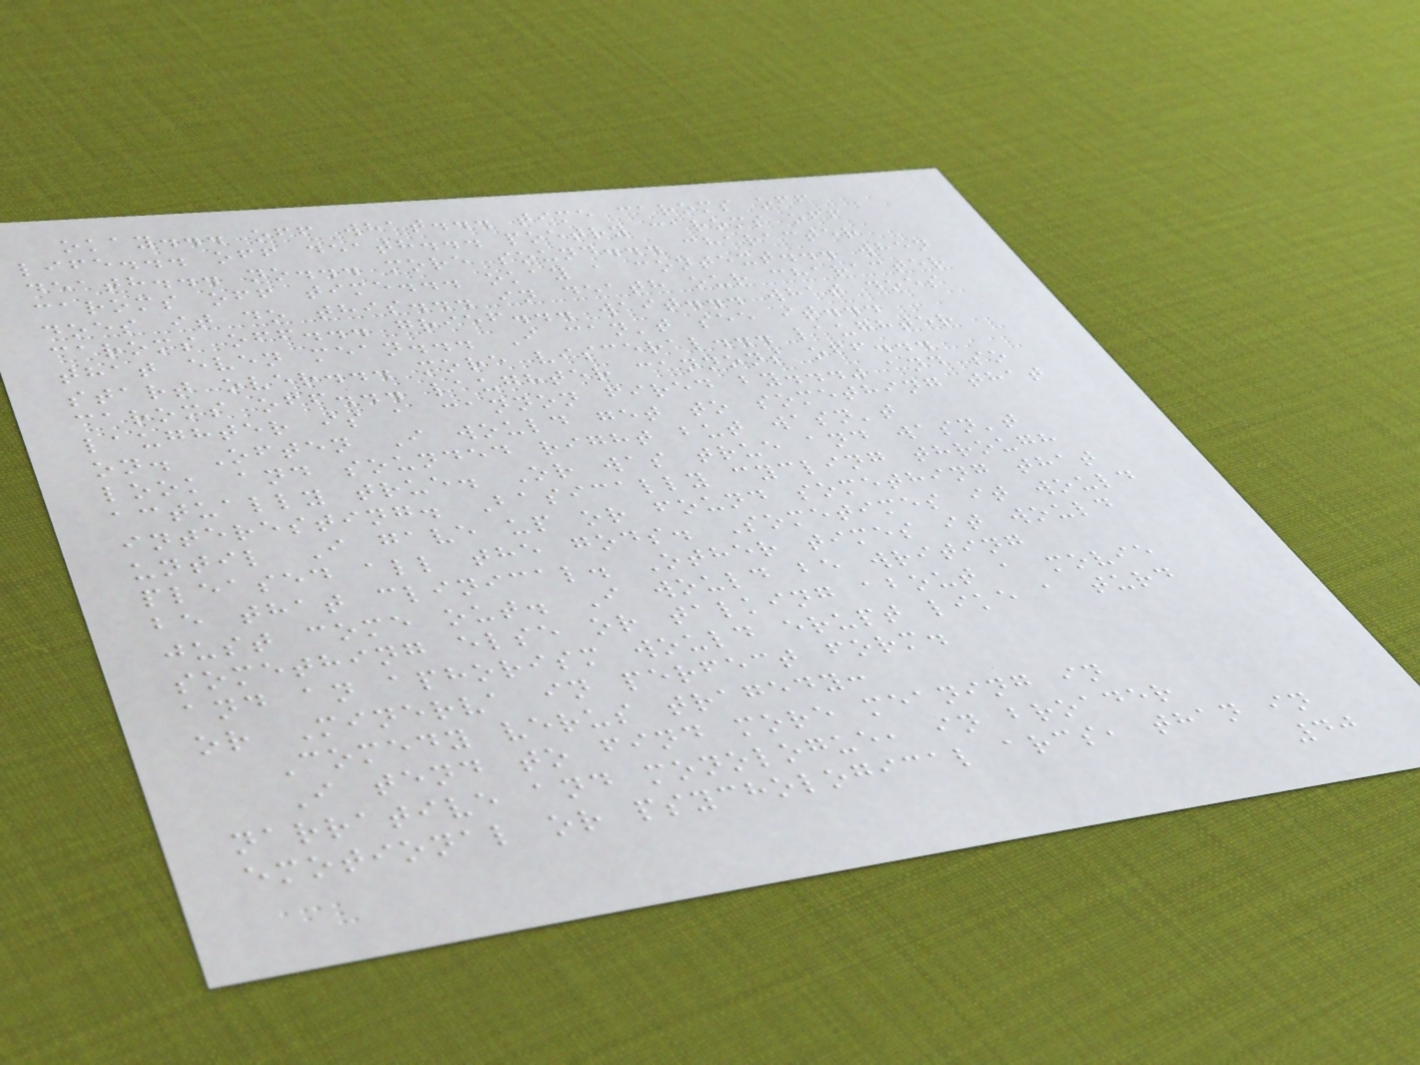okay... off what... time caroms off
life... off death... poetry caroms off
death... no... more sound... character
caroms off time... okay a context... when
does it do this... in death our character
caroms off... grief... wait... what does
that even mean... I can't see it...
start over... more visceral... laughter
caroms off... laughter cannons off...
laughter is a cannon fired by..." and so
on. Often I would get to something that
look and sounded right but wasn't
actually true. Or was true and wasn't
interesting. Basically cycling through
until I gave up or found something that
pleased all the gods. Sometimes it would
be that clinical. Other times it would
just come out. I would be writing
something else or talking about a movie
and an aphorism would erupt like a turd
or Minerva in perfect form.
Comedy verus tragedy:
I tend to find more meaning in
narrative and monologue, in broader
emotional or psychological arcs, than in
40
